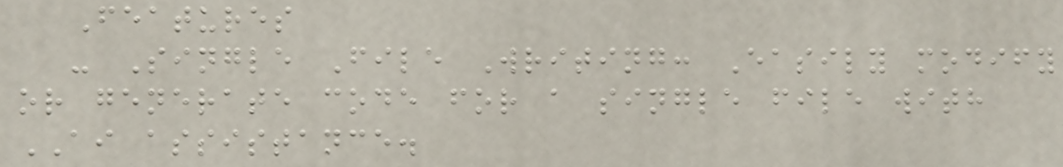Features
- Single File Writing: Easily modify
or generate code for a single file with
AI assistance.
